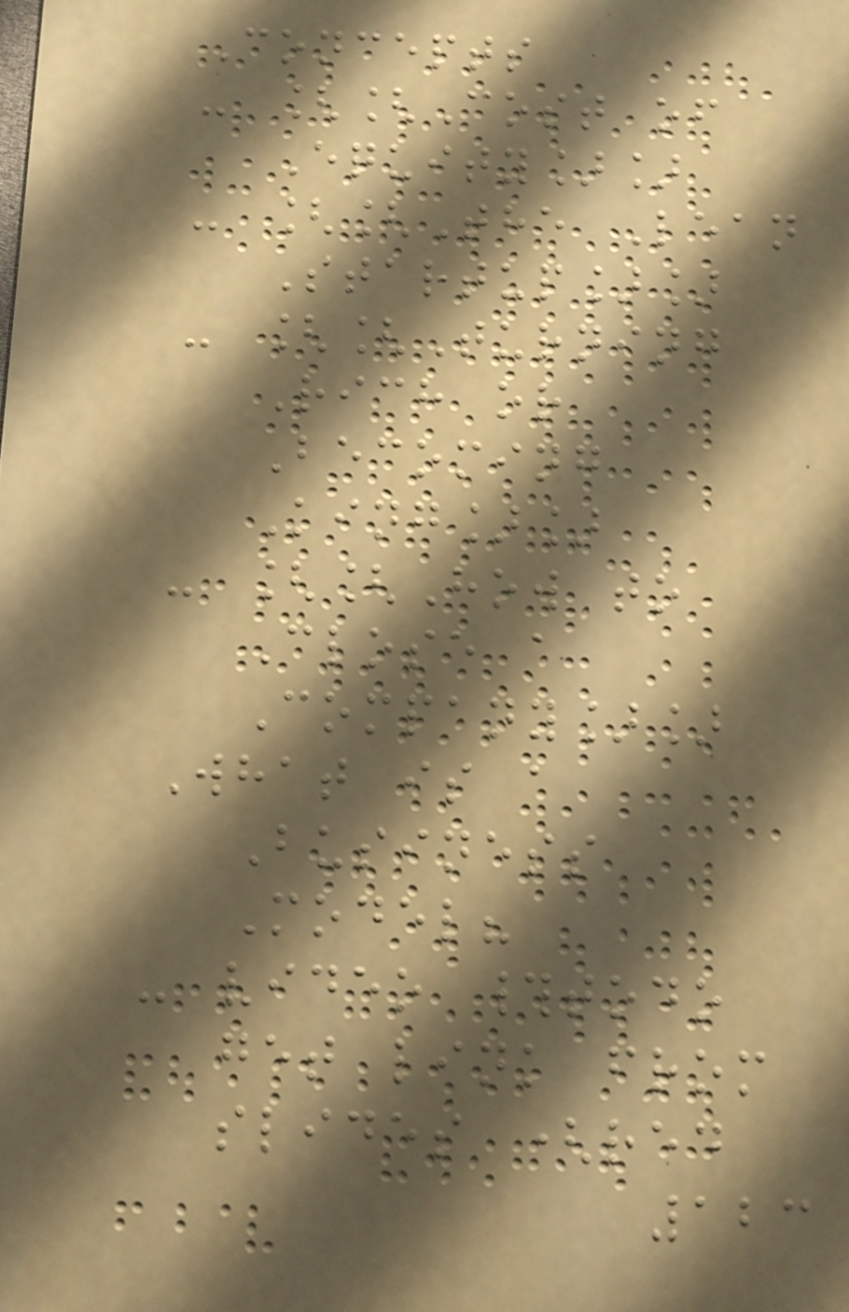Concepts
- [[Cost of
Equity]]
- [[The Lean
Startup]]
- [[Turning
Rich or
Becoming
King]]
- [[How to
Close a
Company]]
What is a
Business
Model?
- video #todo
get link from
slides (red
123
